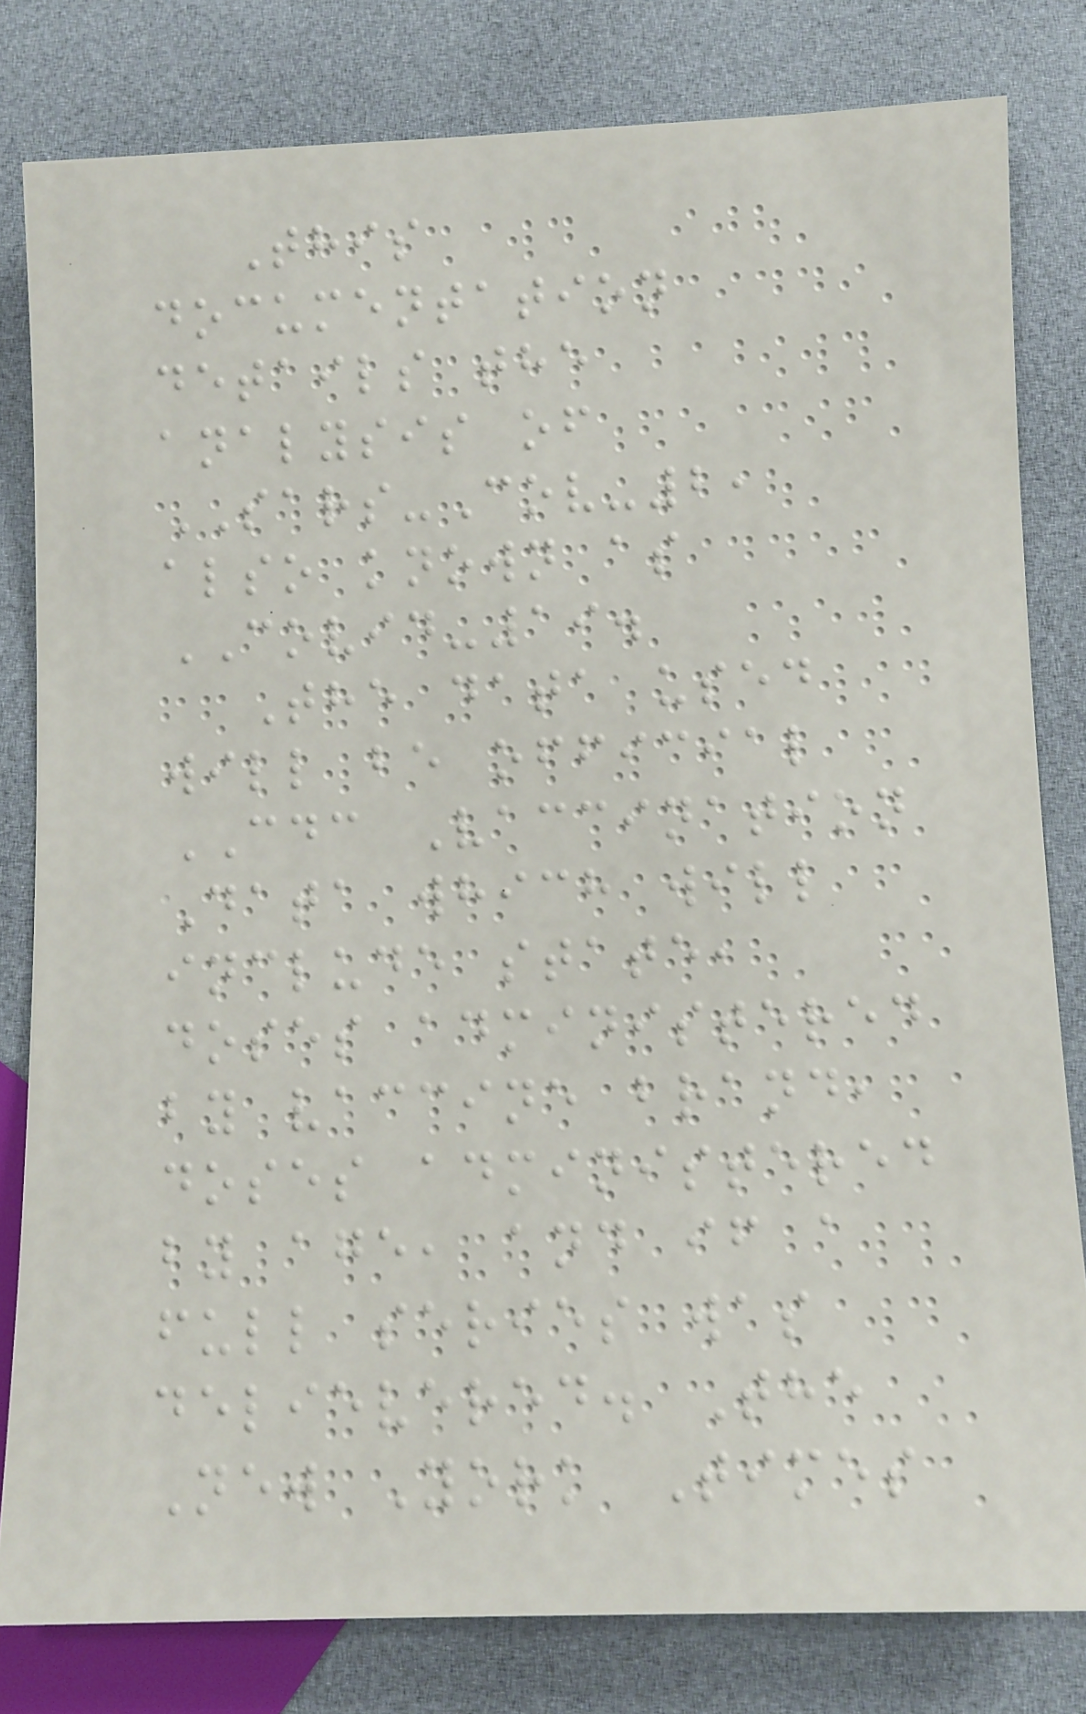This
documentation
details the
analysis of
SARS-Cov-2,
also known as
COVID-19.
The data used
will be official
CDC Vaccination
Data which will
include state,
doses administered
by vaccine brand,
doses administered
by age, and if a
full series was
delievered. The
New York Times
